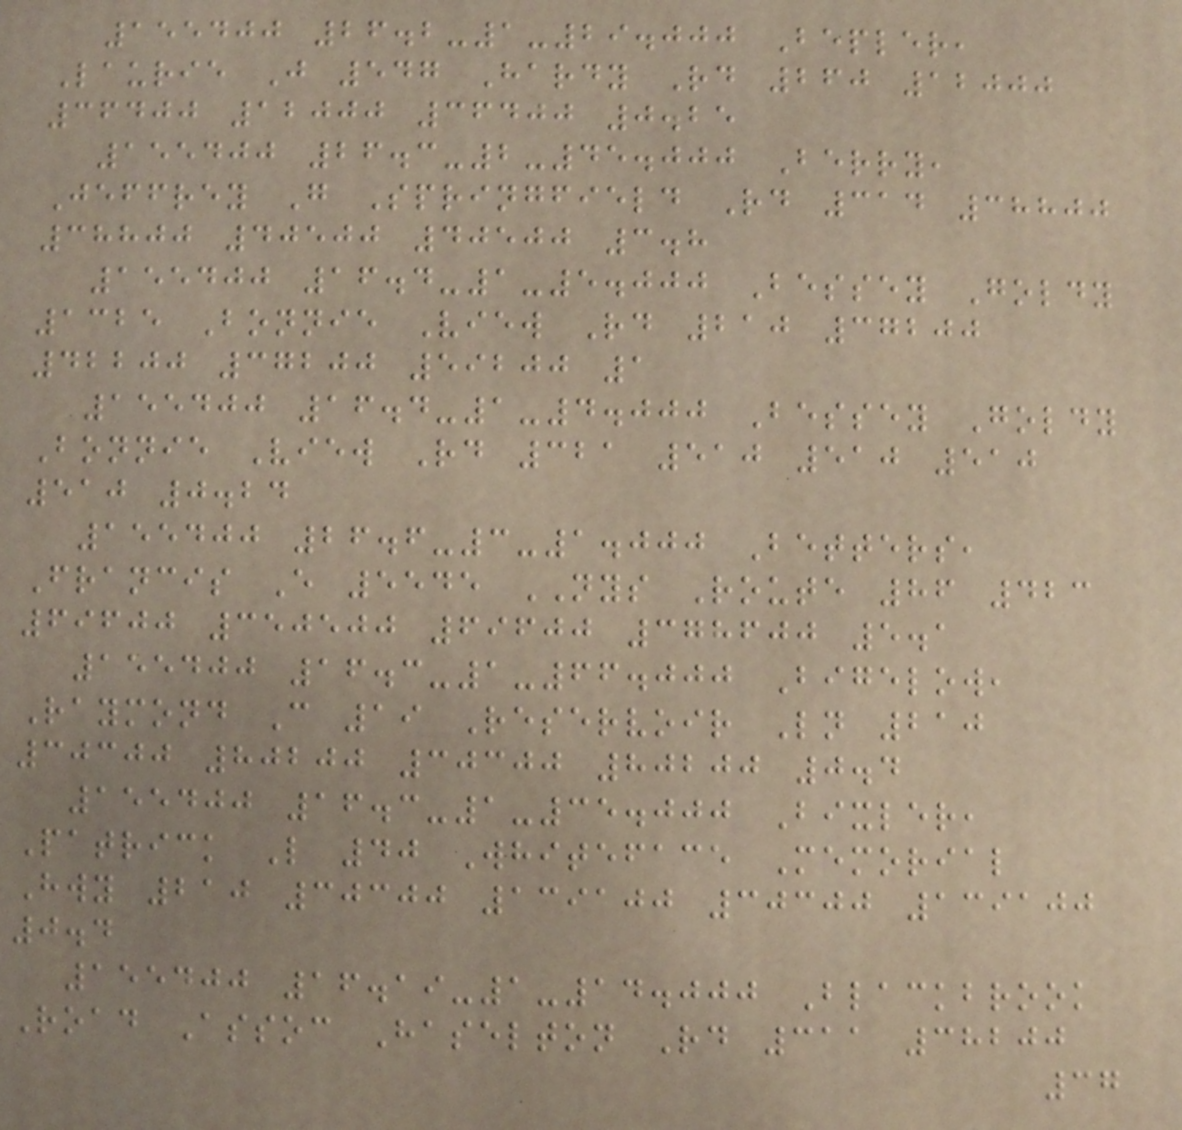155400 26.2-1-29.000 Bepler,
Laurie J 547 Hardy Rd 260 12000
36400 12000 36400 0.25
155400 26.3-2-45.000 Berry,
Jeffrey G Springfield Rd 314 38800
38800 40500 40500 3.8
155400 16.4-1-5.000 Bessey Goldy
1325 Bonnie View Rd 210 37200
42200 37200 59200 1
155400 16.4-1-4.000 Bessey Goldy
Bonnie View Rd 321 510 510 510
510 0.24
155400 26.6-3-1.000 Betters,
Francis E 5545 NYS Route 86 423
69600 350500 69600 378600 5.1
155400 16.3-1-66.000 Bigelow,
Raymond C 19 Reservoir Ln 210
30300 80200 30300 80200 0.4
155400 16.3-1-35.000 Bixler,
Patrick L 40 Whiteface Memorial
Hwy 210 30300 139100 30300 139100
0.4
155400 16.19-1-14.000 Blackbrook
Road Assoc Haselton Rd 311 38200
37
